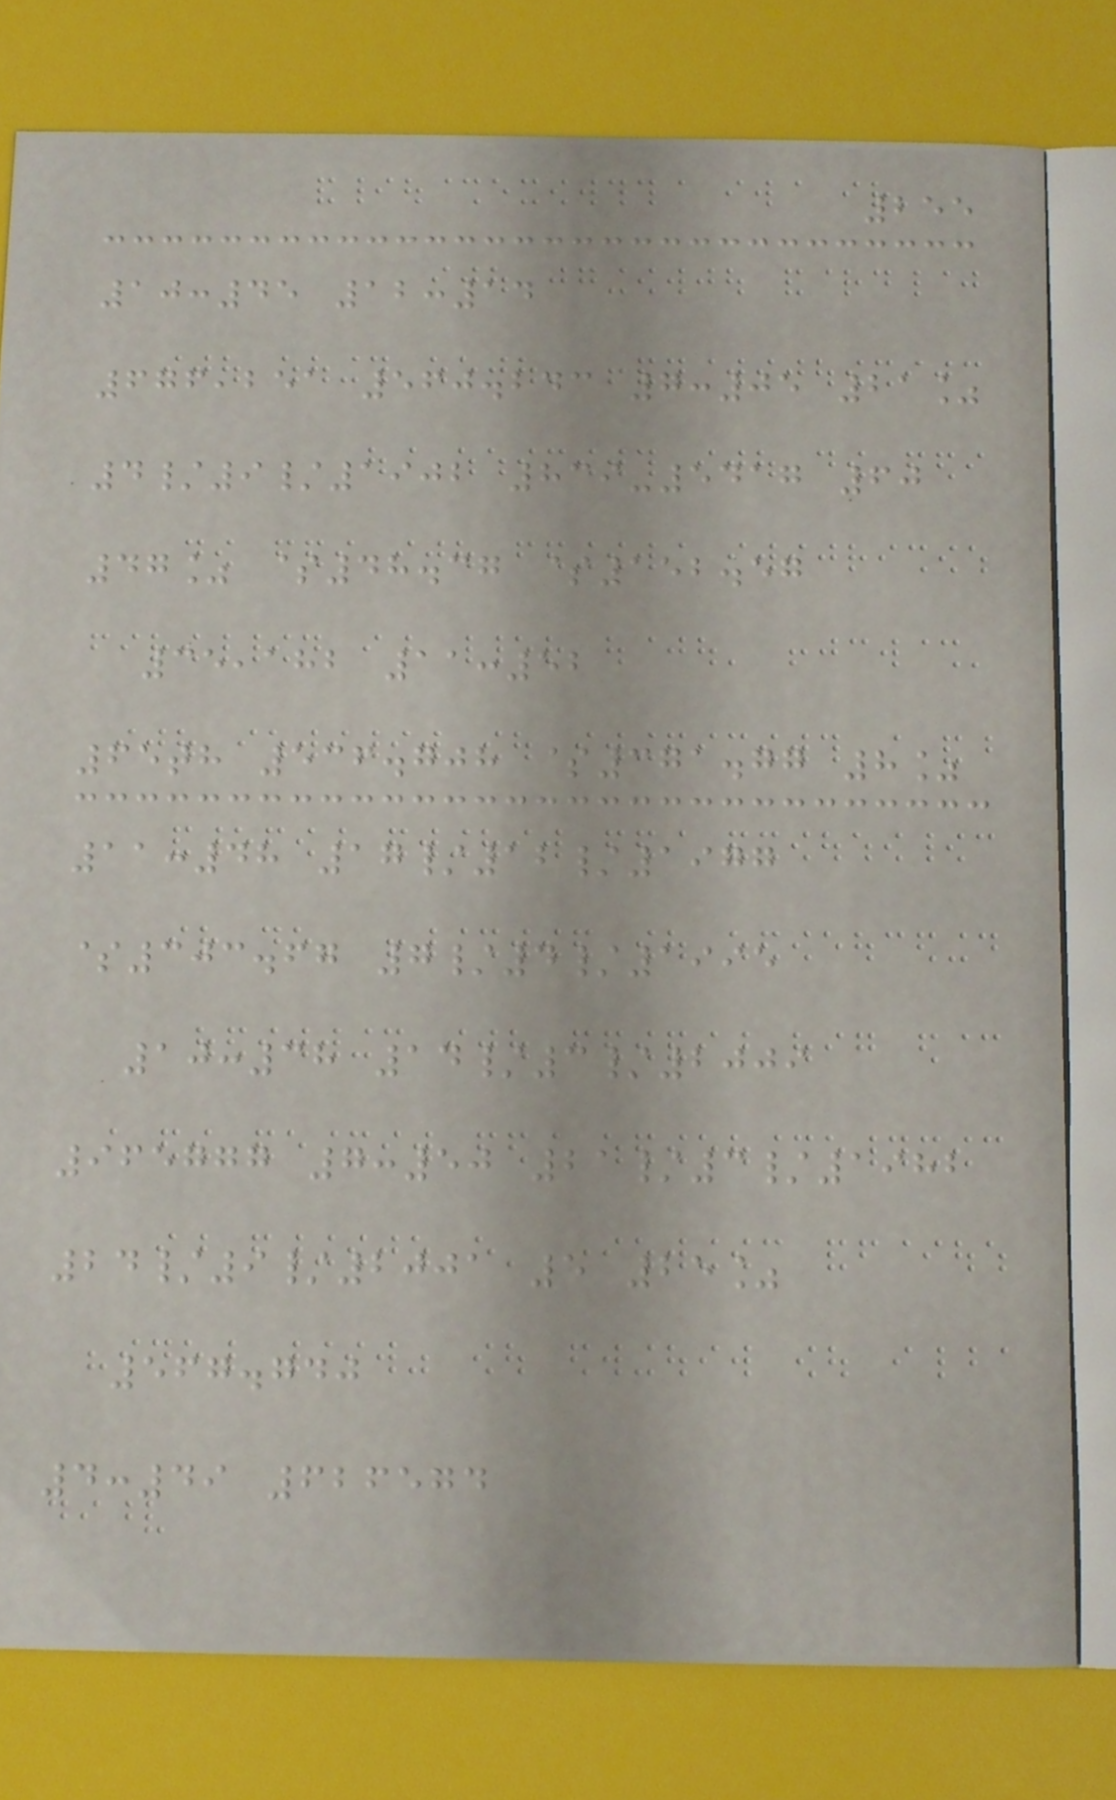255
10:45 12:14
676,251 560.243 7:05 21%
4/9/1902 839-5417 60
47% $48.37 $152.57
35,182 11:52
65th 536.708 $371.77 8%
11:48 17/12/1977
$303.67 7/4/1995
10:38 14/3/2009
965777 7:50 21/3/1982
24/9/2001 5 25%
567.740
4:49 626574
